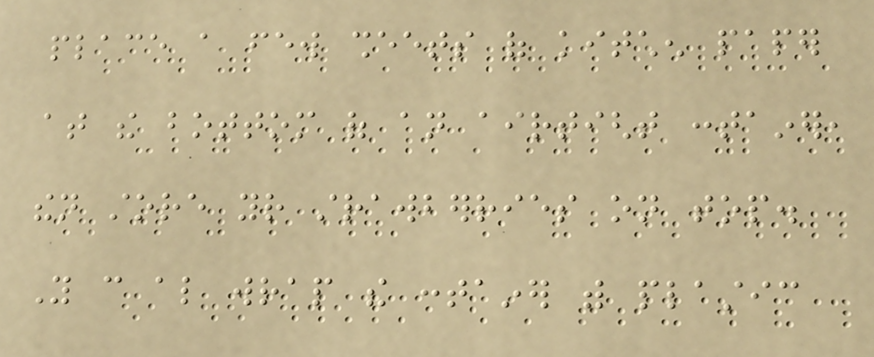place a few sheets of kitchen paper
at the bottom of an airtight container,
then store your strawberries on top.
You can also wrap the container with plastic
